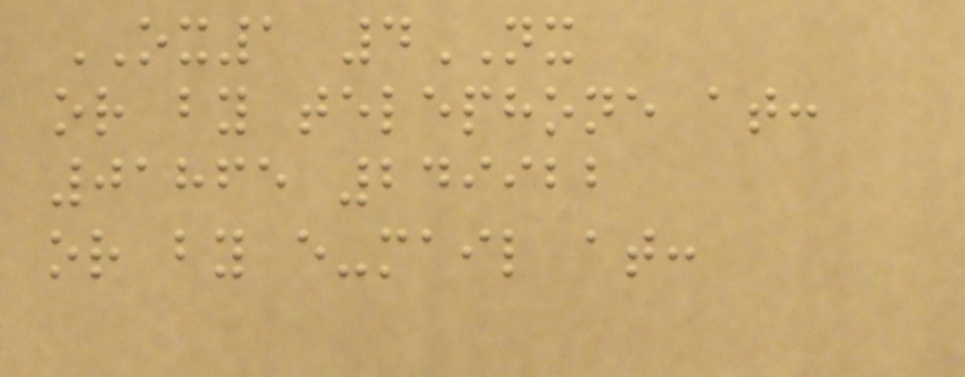OX1 4NX
or by telephone at:
01865 249922
or by e-mail at:
